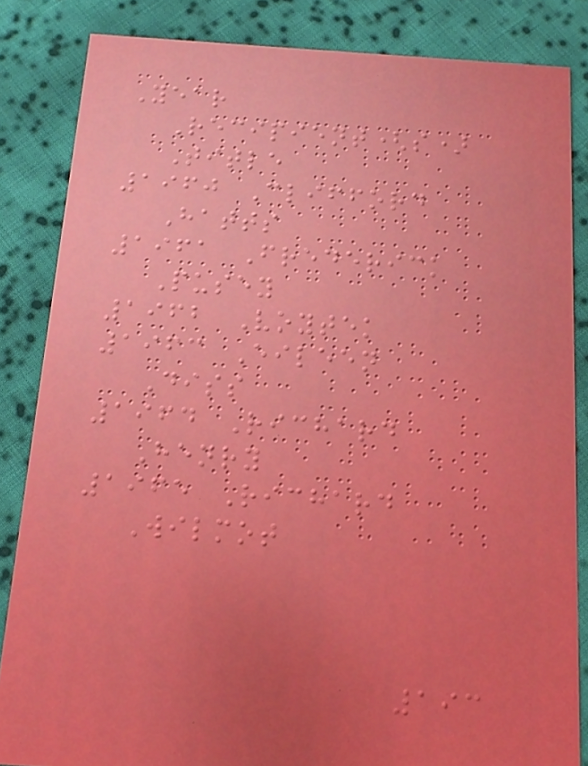Year
Recipient(s)
Title
1960 Clifford
Hatts
1961 Frederick
Pusey
1962 Voytek
1963 Eileen
Diss
1964 Richard
Henry
1965 Richard
Wilmot
193
